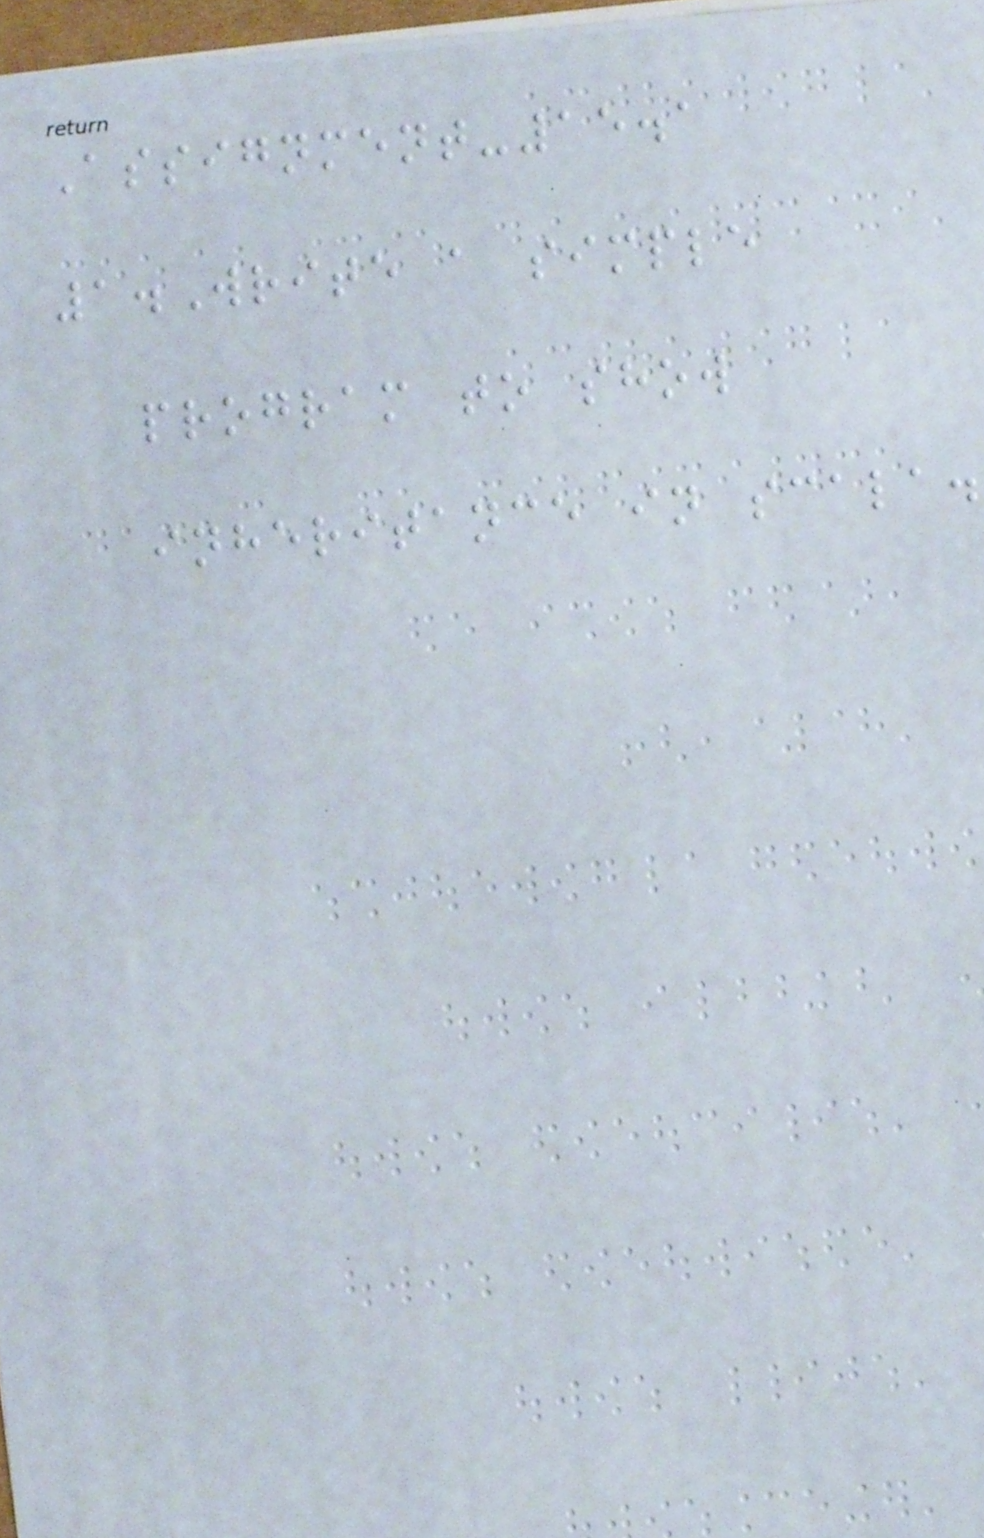Assignment-15.1
1.Write a simple
program to show
inheritance in scala.
